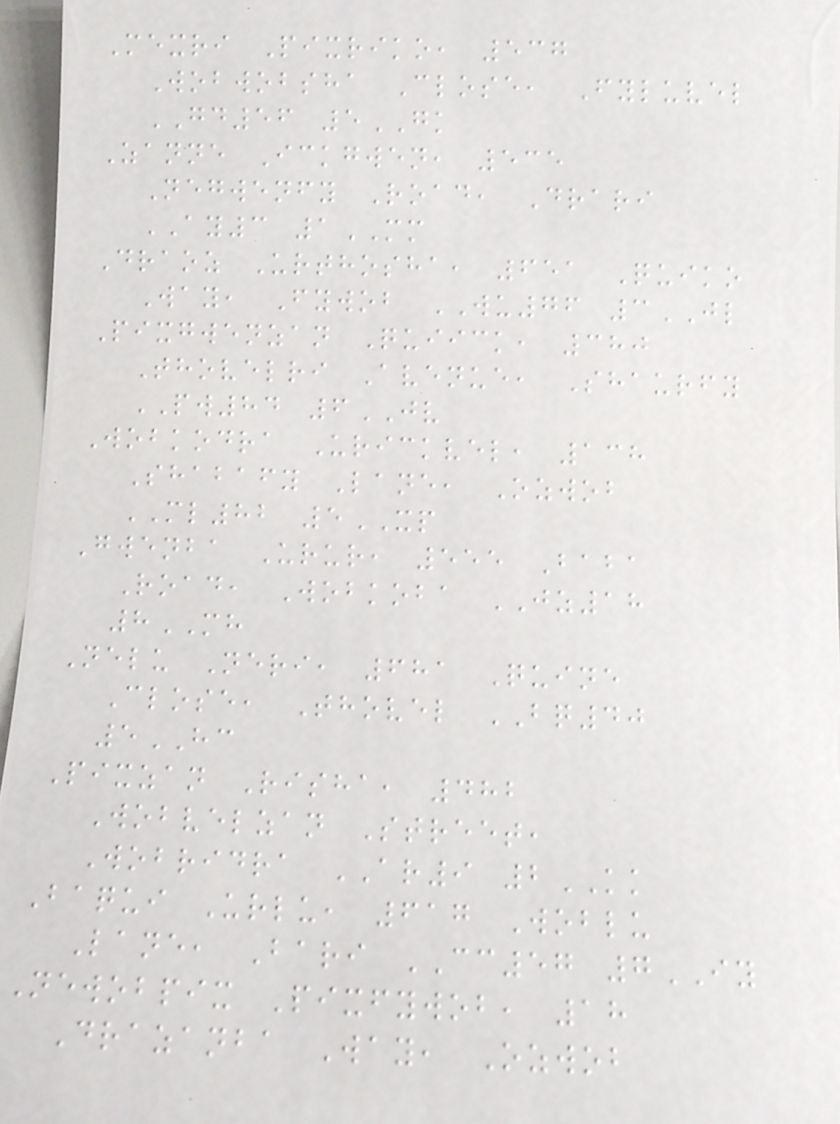Mexri Pixriko, 537
Wobwobsha Close, Fyluvel
GD56 5GK
Zanne Ickgwen, 535
Negwenfy Road, Drari
AY3 1MM
Draoz Urthosha, 651 Quiko
Way, Fywob WU76 3JL
Pixgwenzan Quiick, 380
Thovelri Avenue, Shaurfy
PW84 6JV
Wobkodra Urickvel, 138
Shabafy Lane, Ozwob
ML82 5XP
Gwenba Urur, 555 Baba
Road, Wobkoba JZ18
8MH
Nelu Neri, 681 Quine
Close, Thovel BQ40
5HC
Pixzan Risha, 482
Wobvelzan Street,
Wobridra AR9 2KK
Baqui Urlu, 617 Woblu
Lane, Bari CC57 7IY
Newobpix Pixfywob, 18
Drazanba Way, Ozwob
